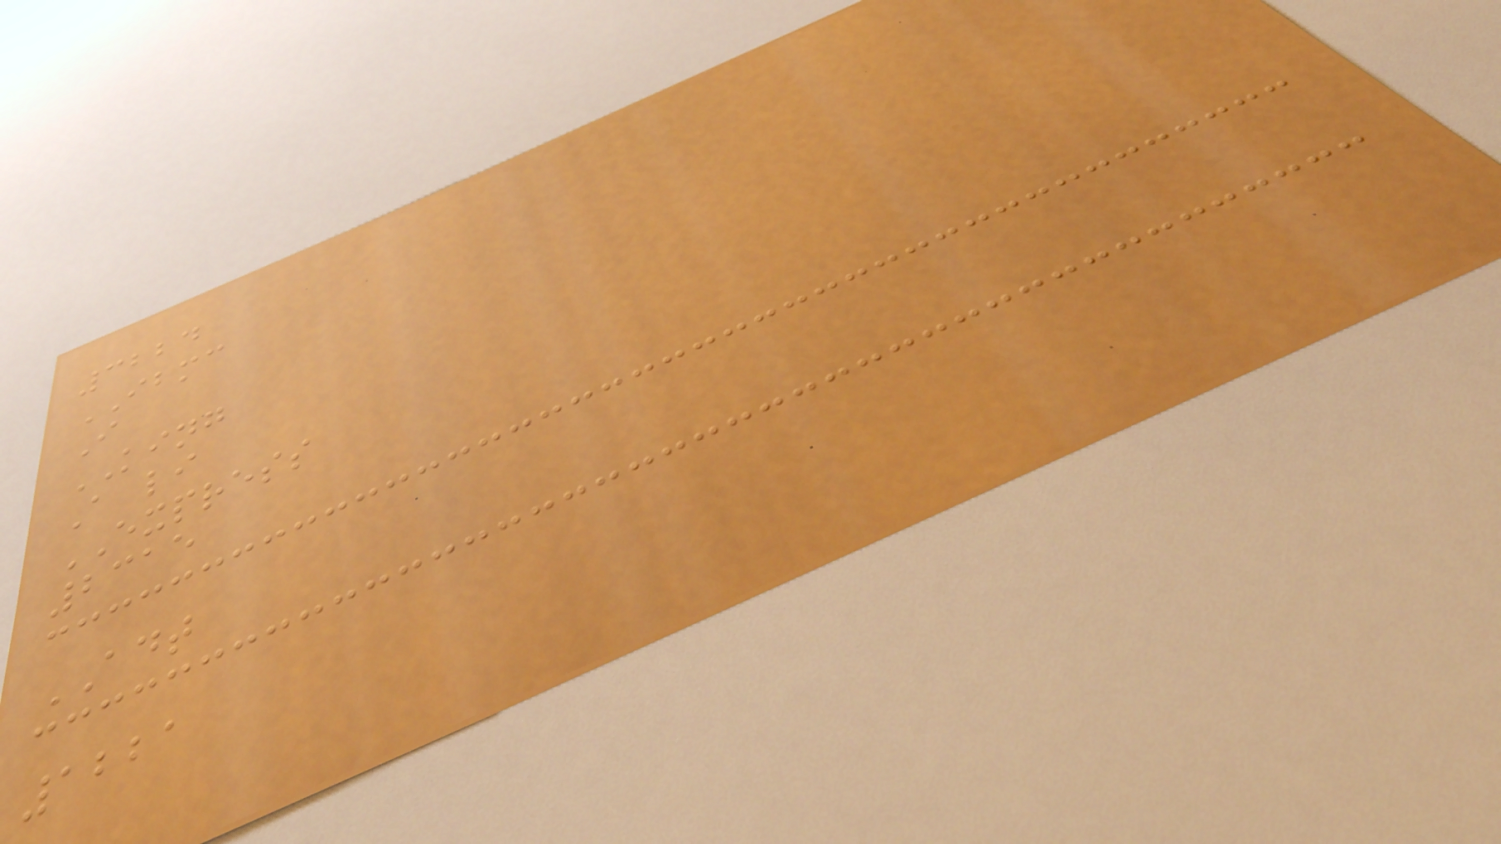3224
IBMC
I
KING
A li
EXPRESS
2315
ADT
1221
